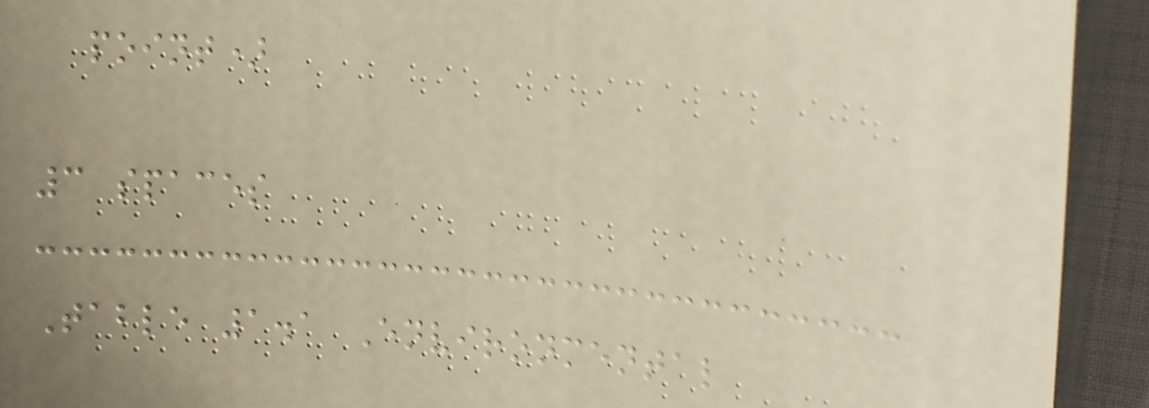point)
3 spaces
Table 1.1 Environmental
